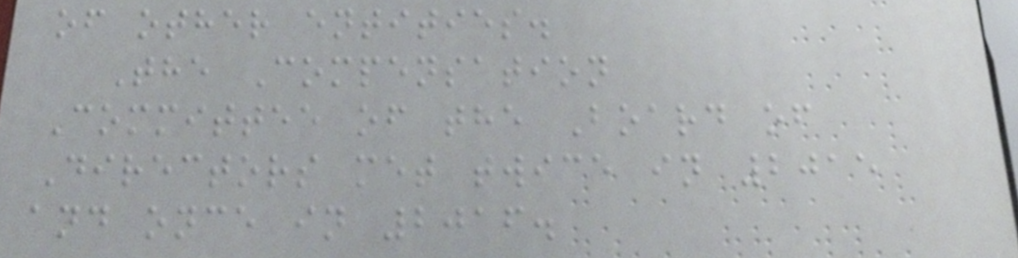of other entities.
The Compensation
Committee of the Board of
Directors met twice in 2015
and once in 2016.
